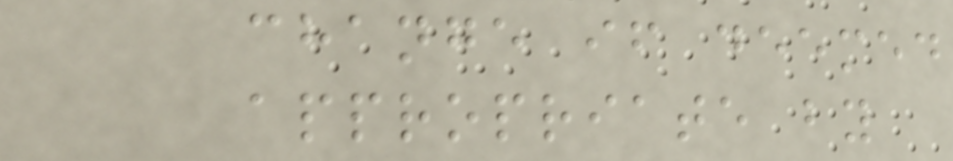change if deemed
appropriate by
